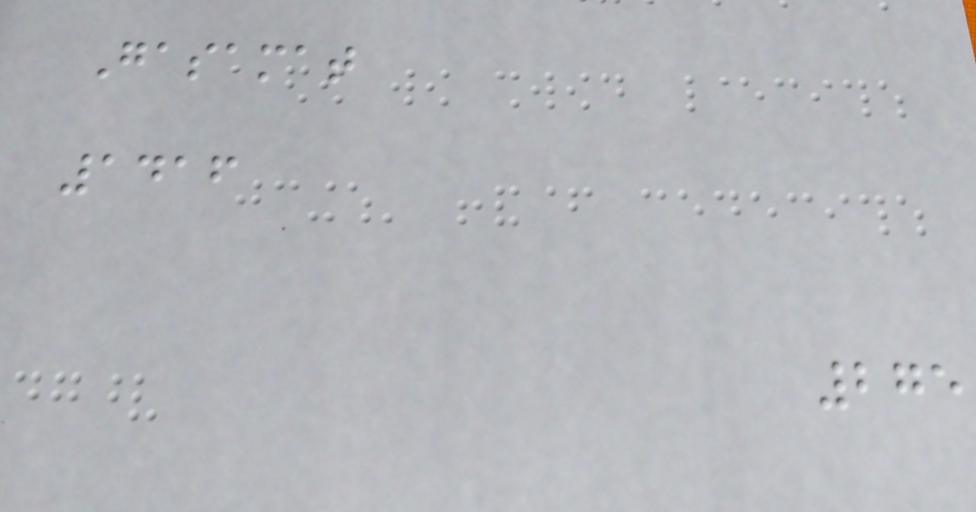Gasamat
1416
275
